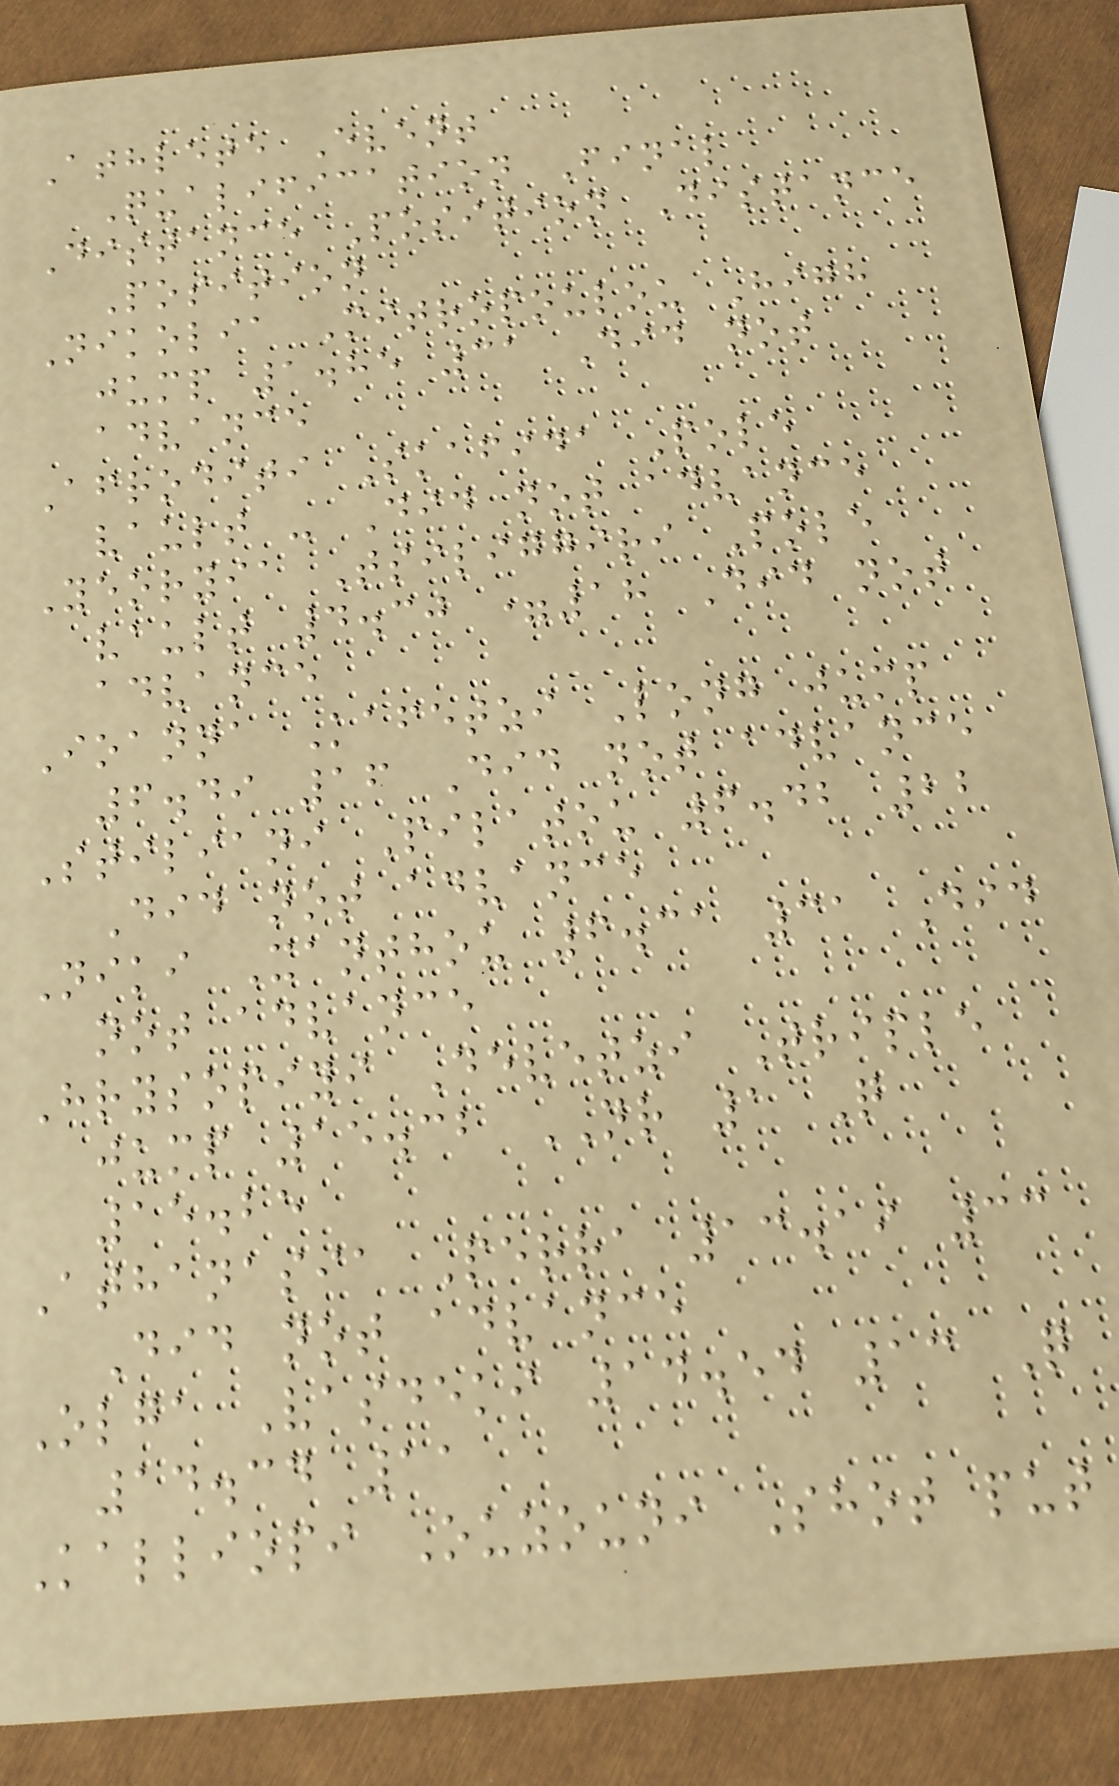Athlete Event
Qualification Final
Distance Position Distance
Position
Nikolia Mitropoulou High
jump 1.85 31 Did not
advance
Afroditi Skafida Pole
vault - Did not advance
Yeoryia Tsiliggiri Pole
vault 4.30 =18 Did not
advance
Ioanna Kafetzi Long jump
6.49 16 Did not advance
Stiliani Pilatou 6.42 22
Did not advance
Niki Xanthou 6.31 31 Did
not advance
Hrysopiyi Devetzi Triple
jump 15.32 NR 1 Q
15.25
Athanasia Perra 13.19 33
Did not advance
Olga Vasdeki 14.54 13 Q
14.34 11
Kalliopi Ouzouni Shot put
